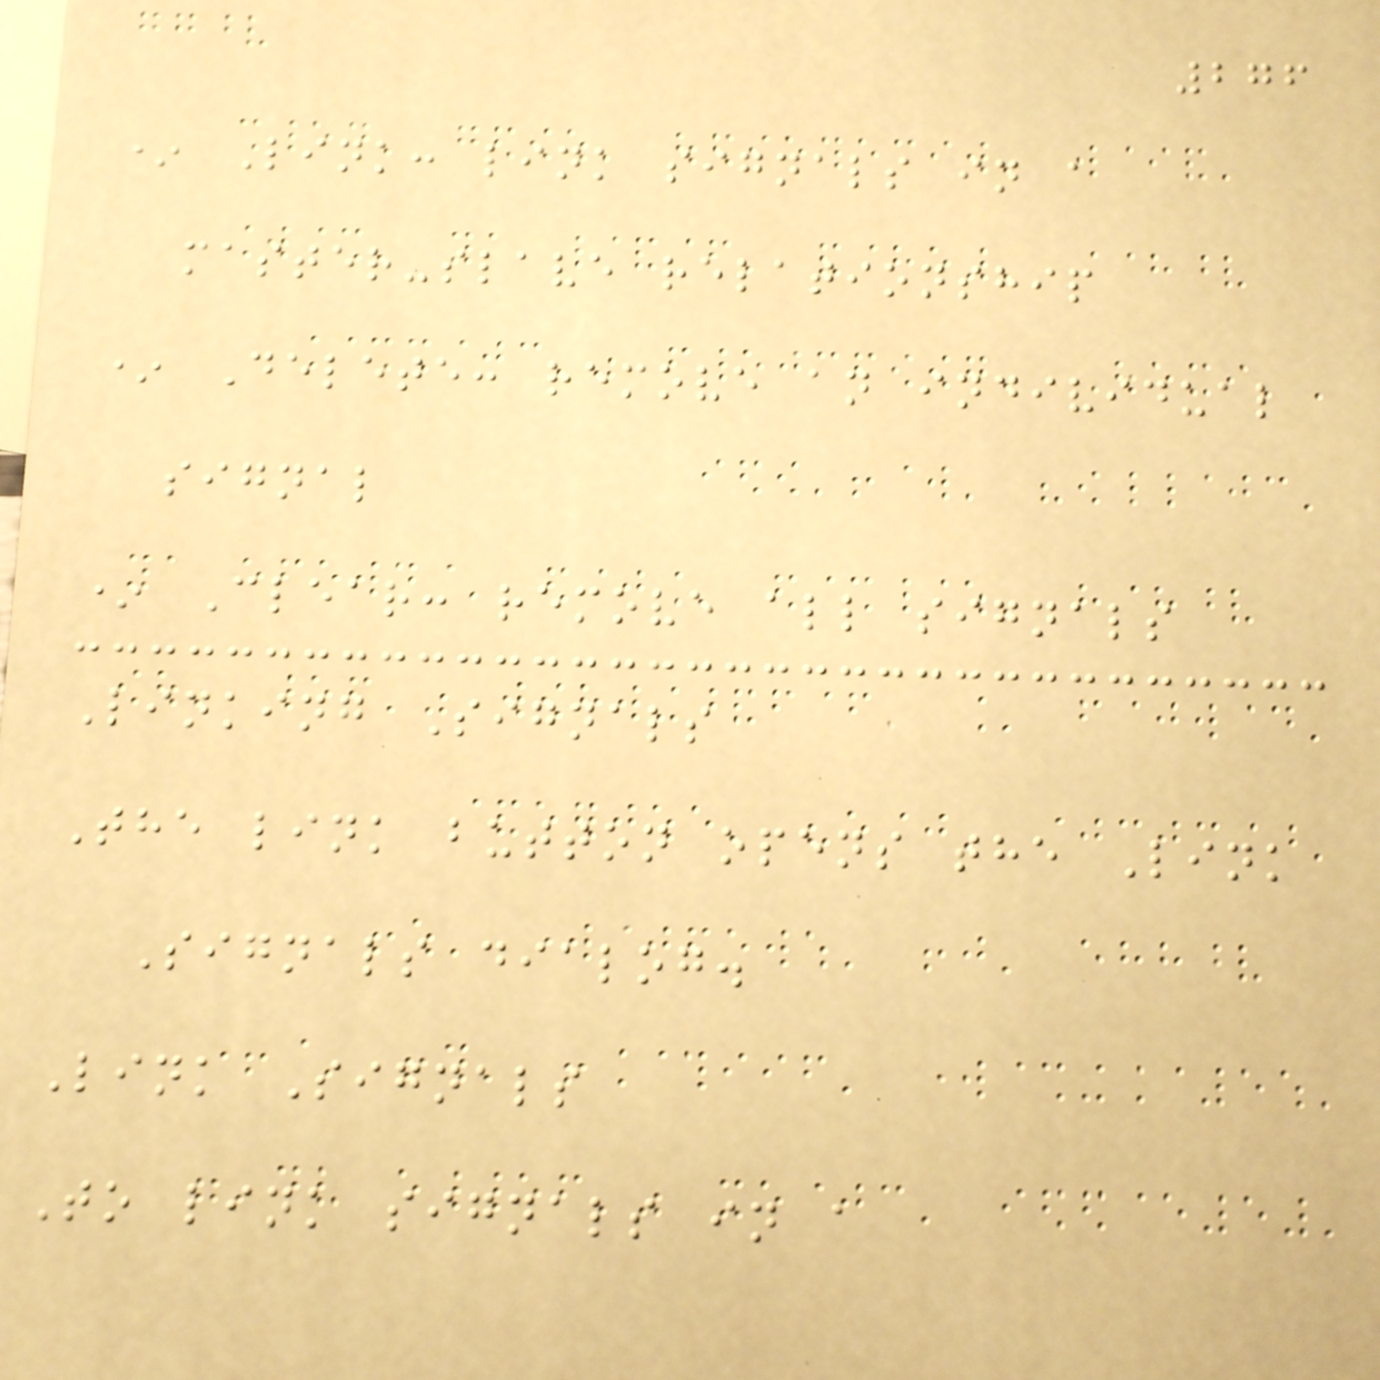276
* Link: link signals in a
master-slave relationship
* Delete: remove an individual
signal
* Clear: remove all signals
Linking Signals
The link button opens the Link
Signals dialog.
Link Signals
To link signals in a
